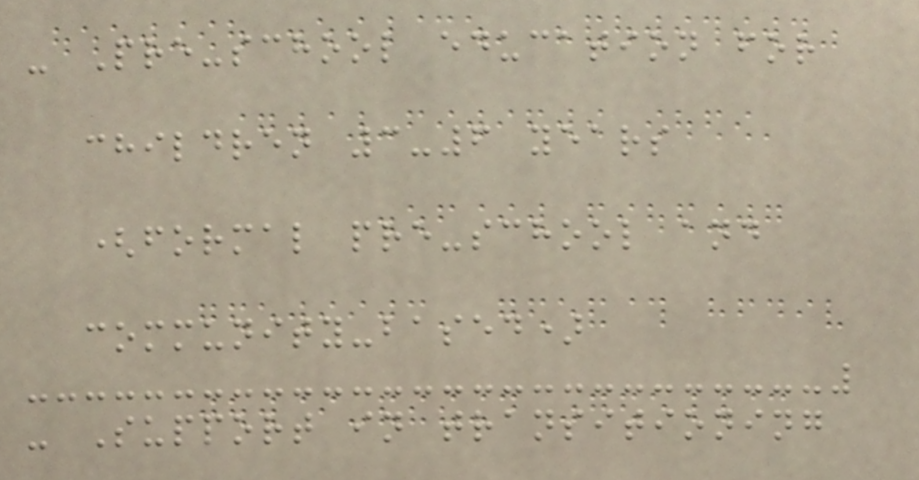- Pre-school education for
children 3-6 years
(formal pre-school and
community-based)
- Support in transitioning
